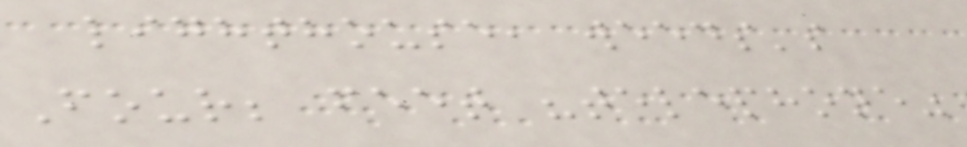lighthouse, weeds's
Four; feet "telephone"
